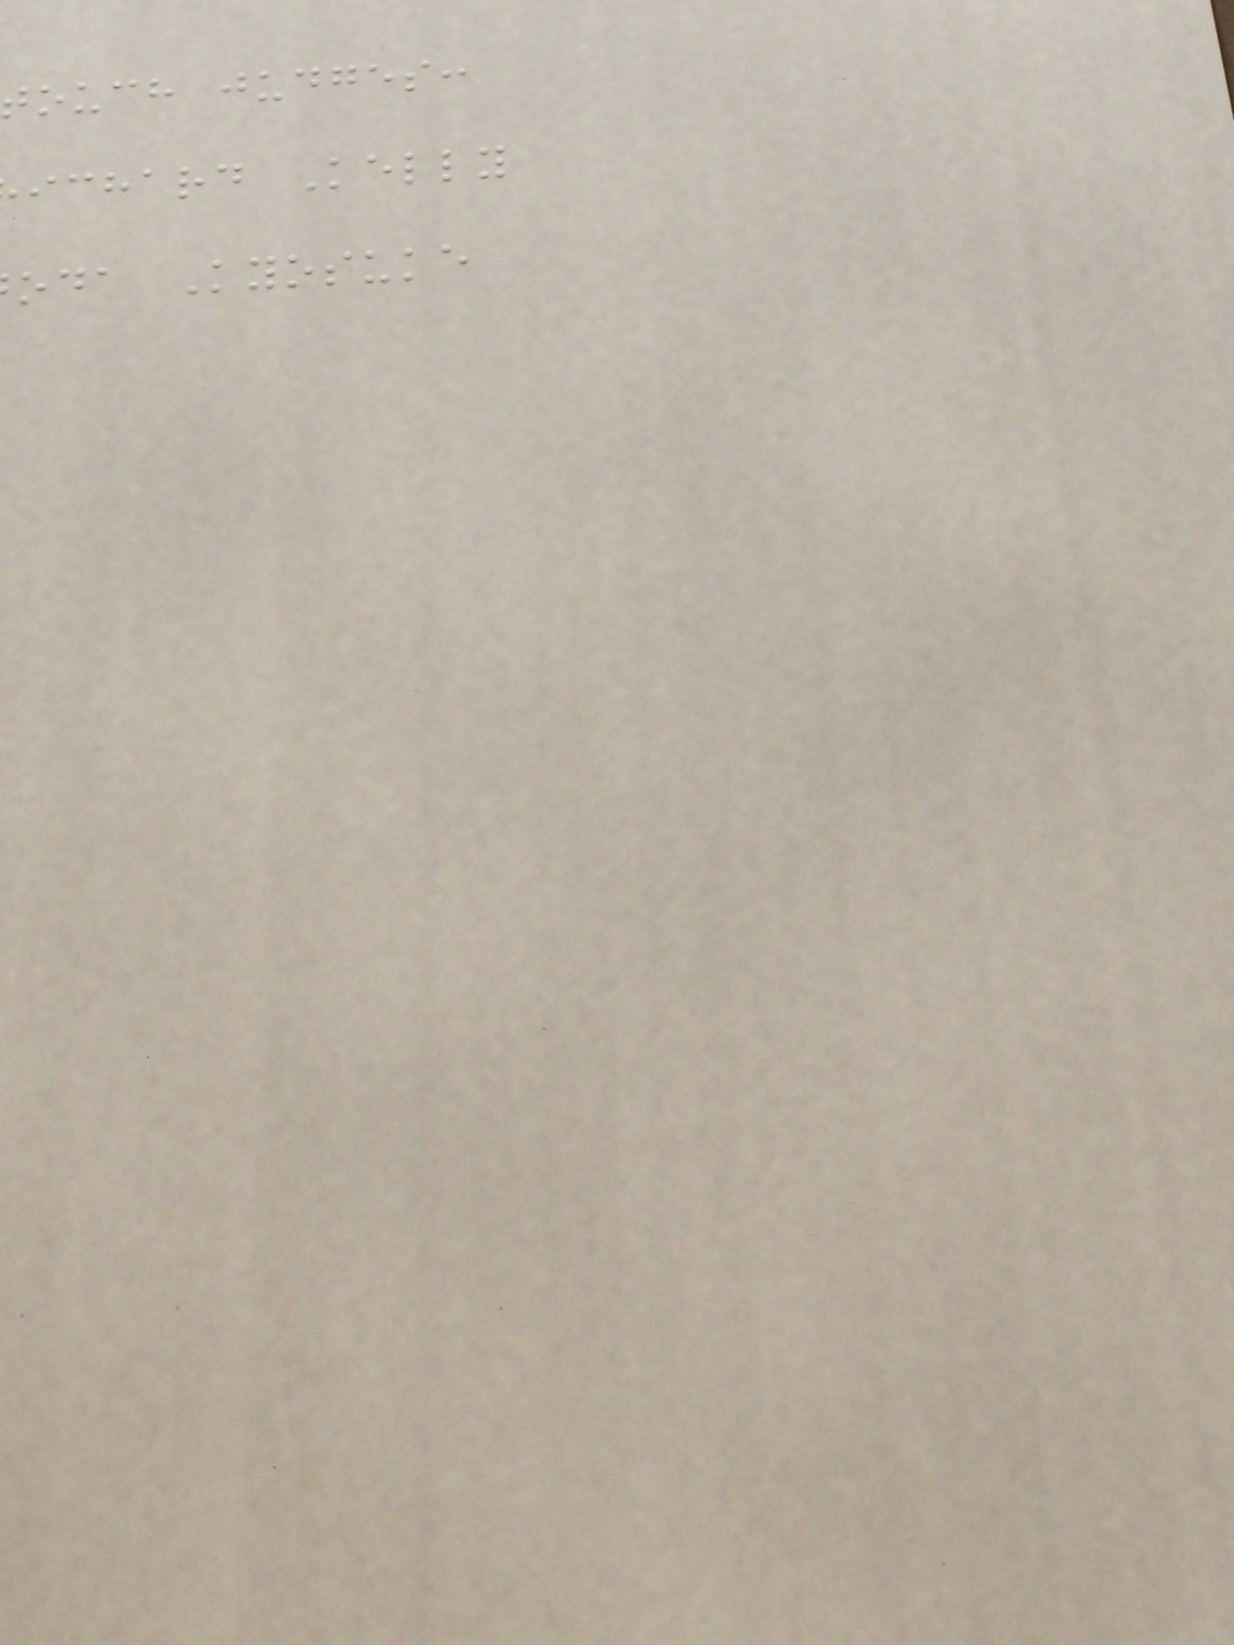ouch judges:
ichard Kelly
oda Kyosuke
